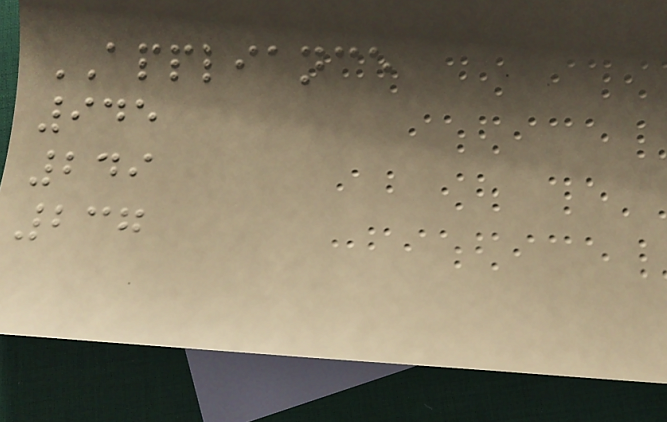APPLIANCE
945
249
237
